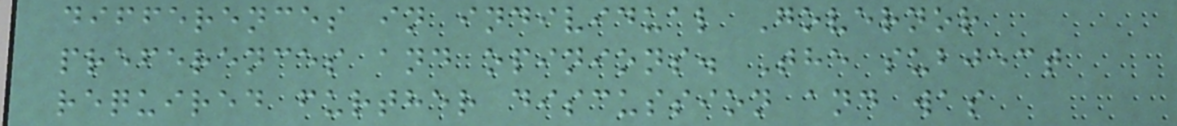differences in individual Governor
preferences and opinions. The subject
required further discussion and was
